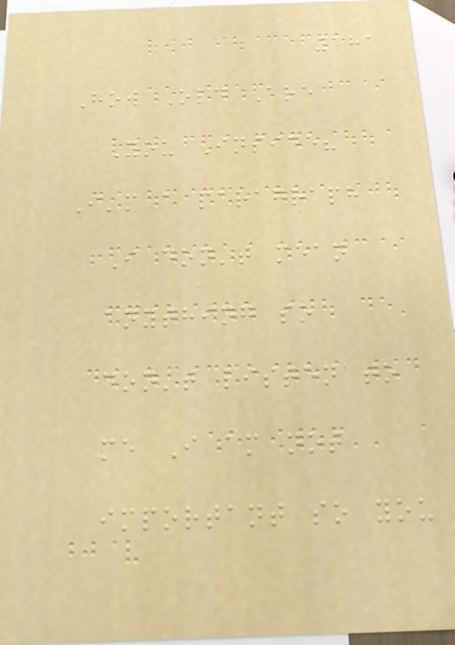181
How Old Are
You Inside?
I'm a paragraph
I don't mean
anything so
don't listen to
me I am not
important so you
